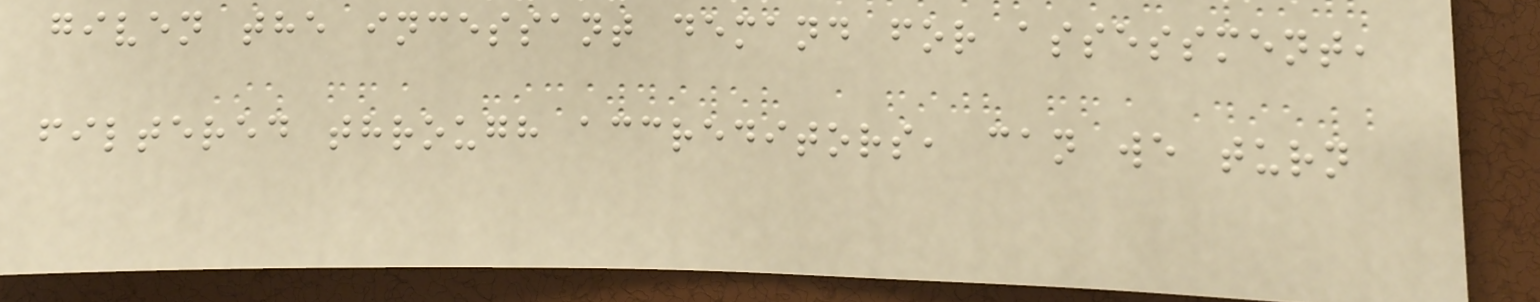given the incessant demand for assessment,
filtered through accreditors, can we turn
